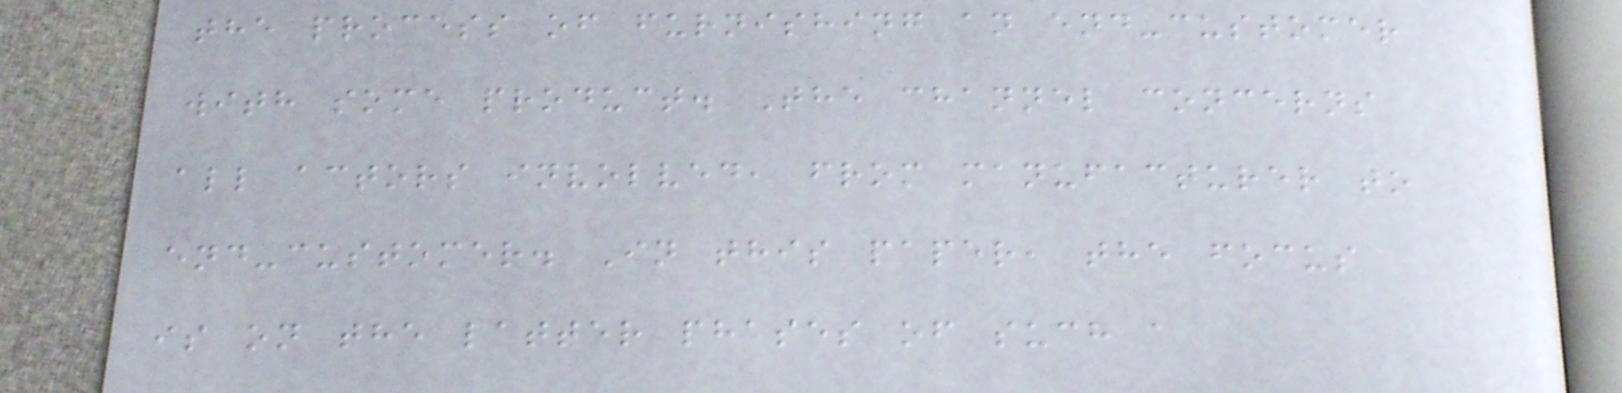the process of furnishing an end-customer
with some product. The channel concerns
all actors involved, from manufacturer to
end-customer. In this paper, the focus
is on the latter phases of such a
